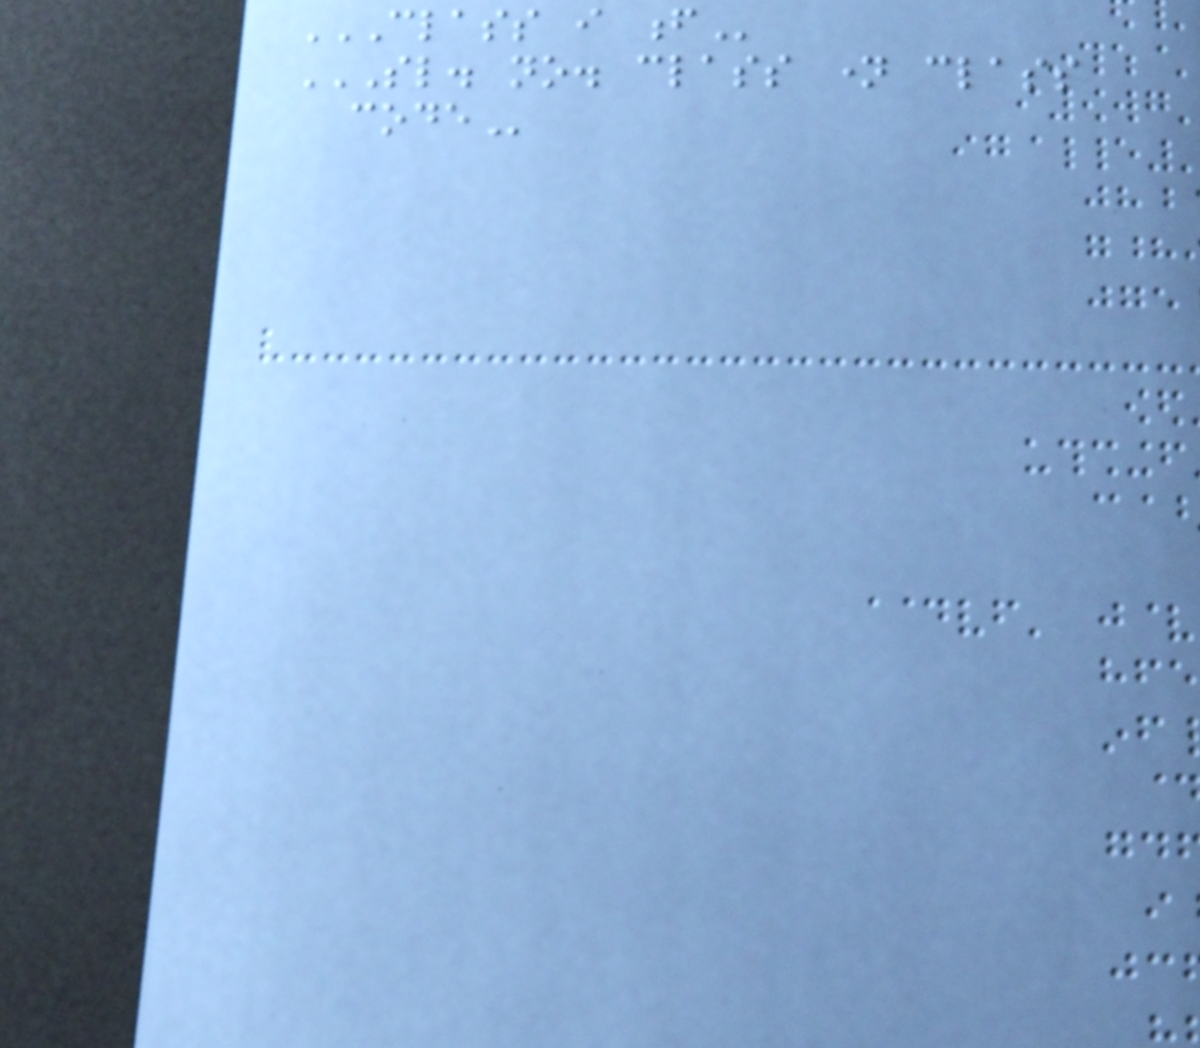CLASS I F
SL. NO. CLASS NAME CLASS
CODE
